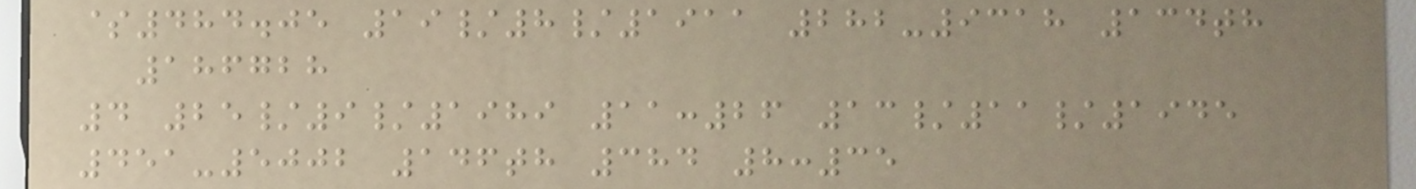$484.05 19/8/1911 282-9318 134th
186728
4 25/9/1989 11:26 13/11/1945
451-5002 146th 384 8:35
